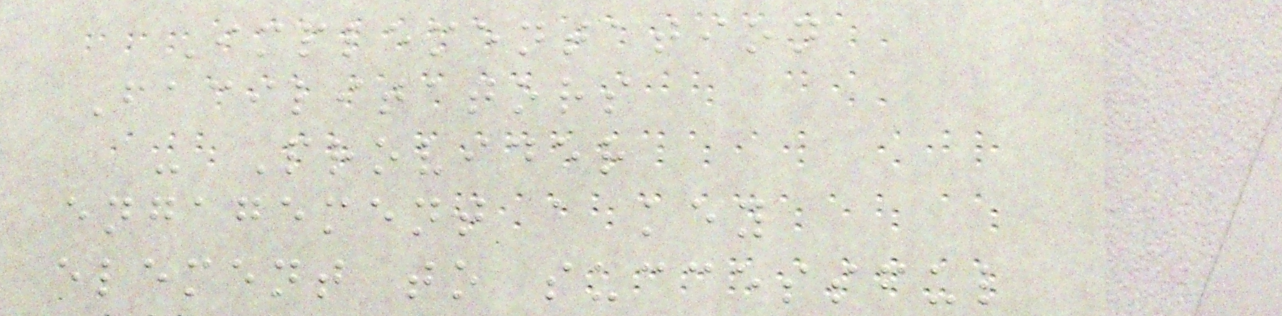Implementation
Facilitators
- Provider
engagement a key
element to successful
